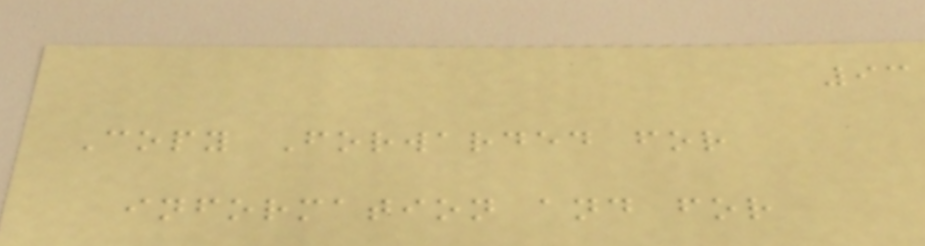93
Copy Forwarded for
information and for
